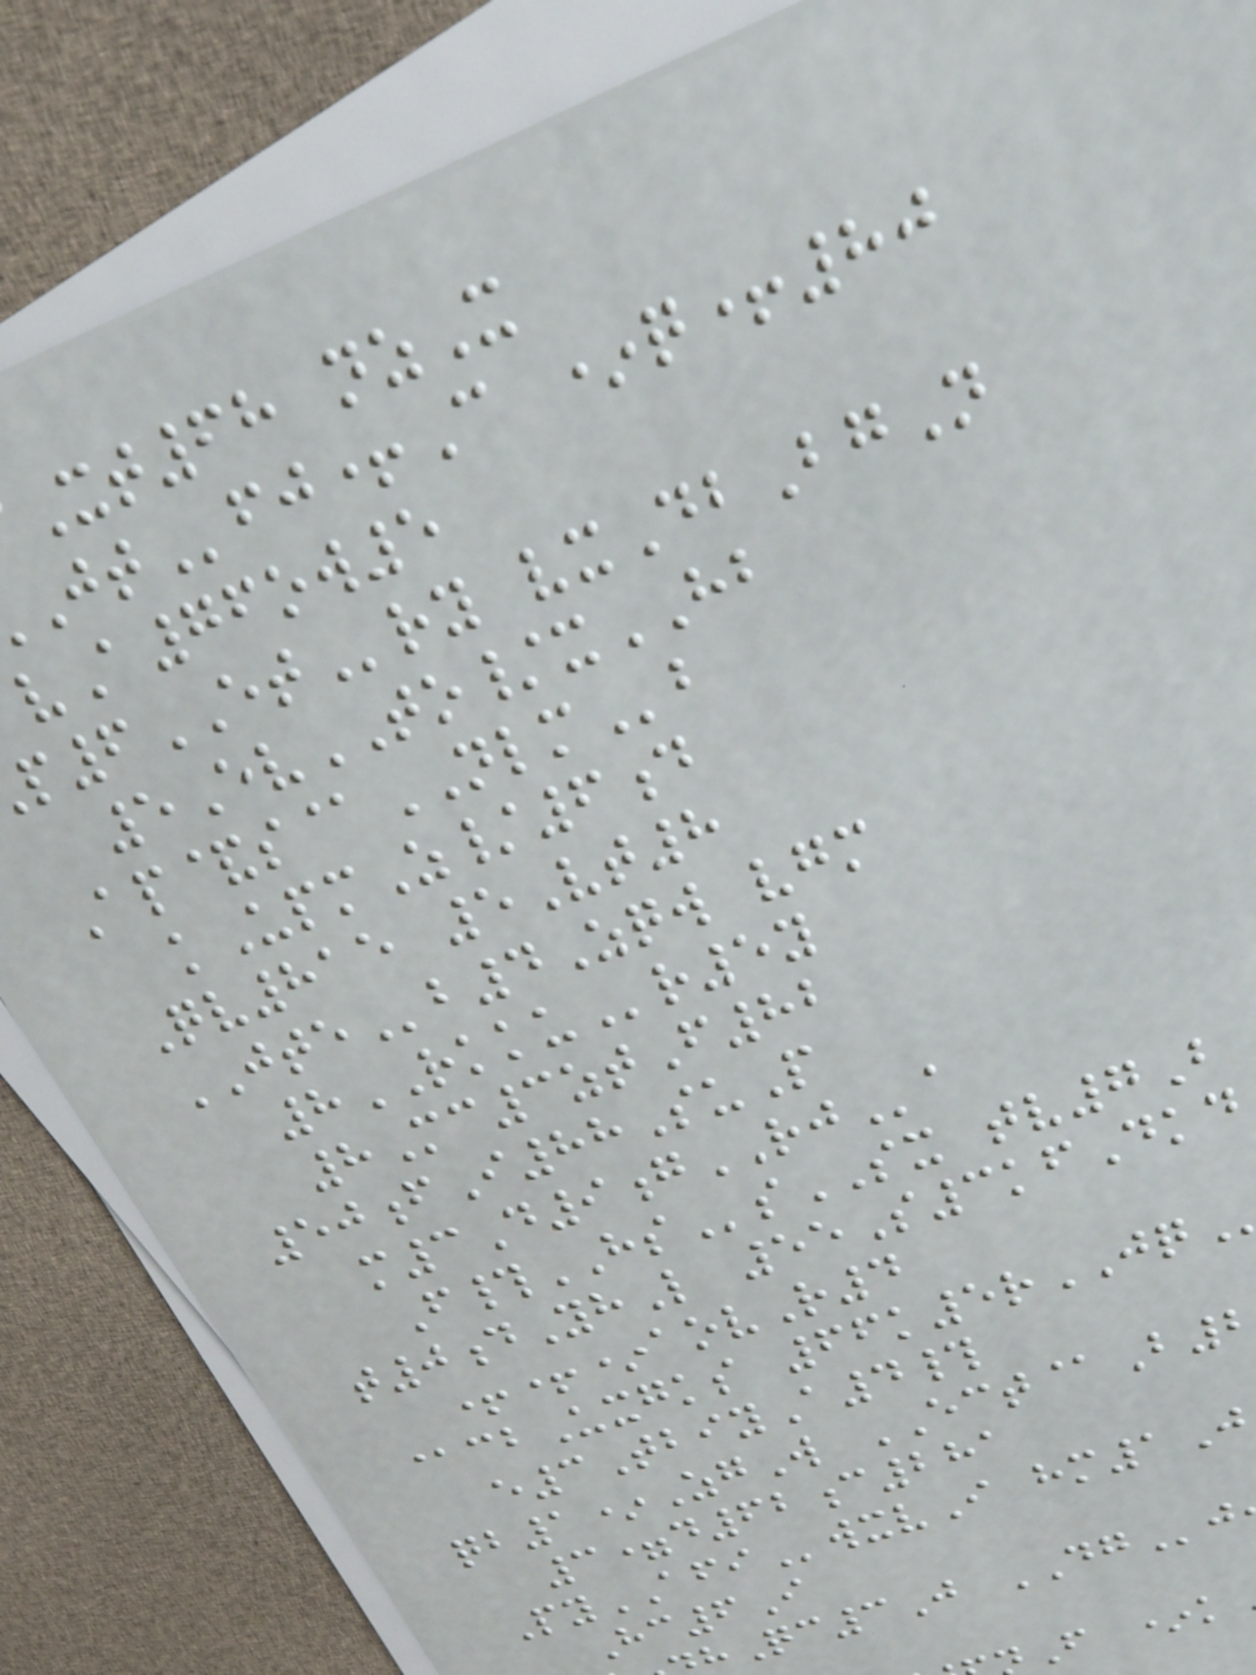Xt68 nzX
fj+C *q+80
vA76ow5
6ETry vxDbBgN
5EvTO/xHB
Ap&s@NLMb
kUpmZ/6d
Qv815 5Vt8
JTEb4Zqw vgm
8RKKUr5y
8Mc3ztF82
50fI88SuP
m3D9gRJa
F#HSsSX tv7B
t0dYhL 55S3kfDkd
++*aovR4
@cbUxgks 66k5rJQ
e3TbiyA4#
qb1*ZgW ECT@B
3=d62c281
PyAFIwxvI hm1J
Hc6I
Qc3J DGj
